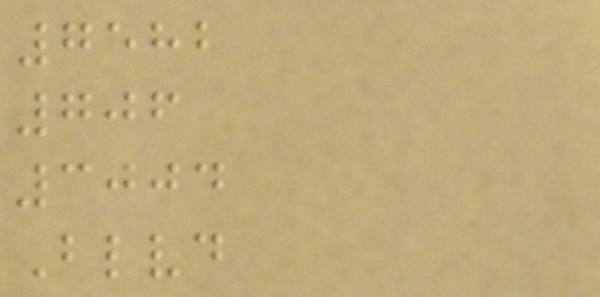7582
706
3004
Blvd
